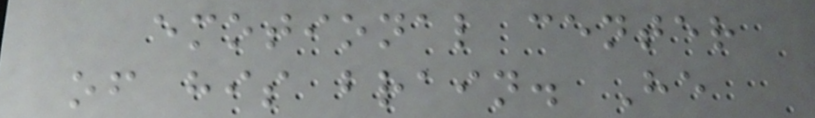emotional center
of his brain. He
